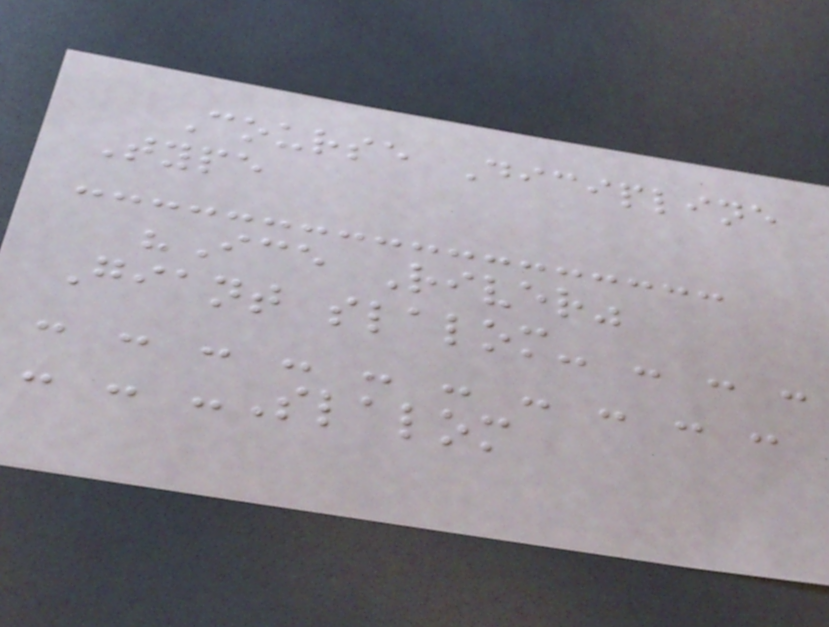Course Dicipline
Type
"Ice River"
Giant slalom- - - -
- - - - - - - - - -
- - -Slalom
